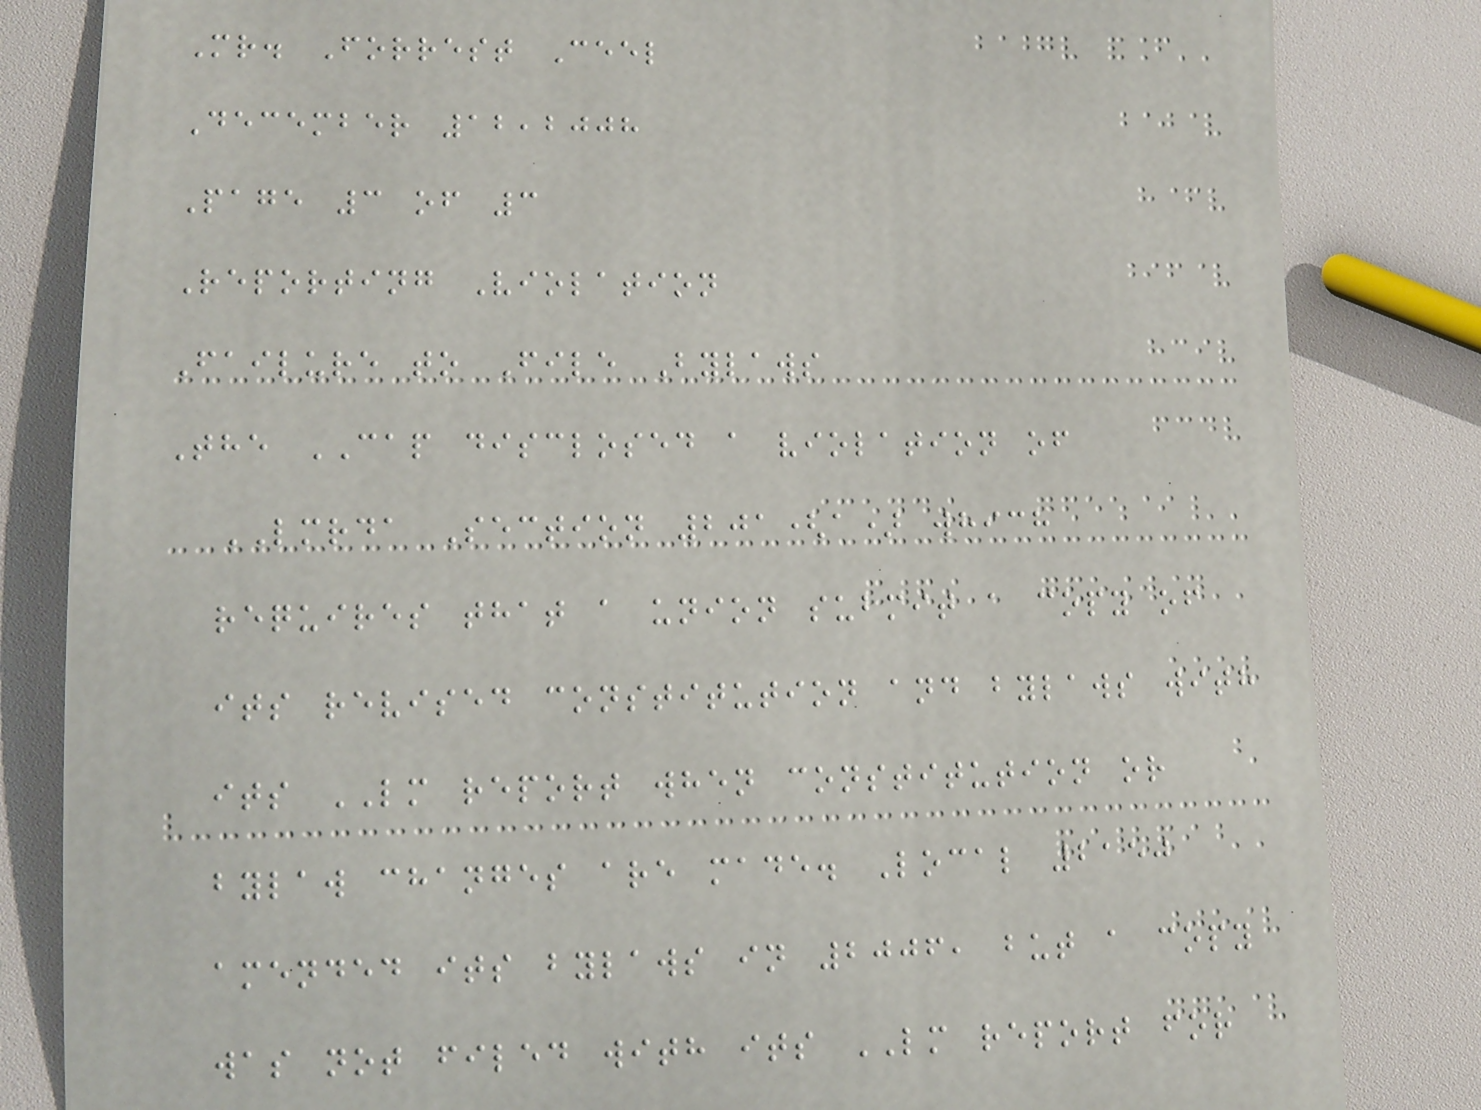Mr. Forrest Ceel
December 12,2008
Page 3 of 3
Reporting Violation
Failure to File Bylaws
The CAP disclosed a violation of
LMRDA Section 201(a) which
requires that a union submit a copy of
its revised constitution and bylaws with
its LM report when constitution or
bylaw changes are made. Local 2150
amended its bylaws in 2006, but a copy
was not filed with its LM report for
